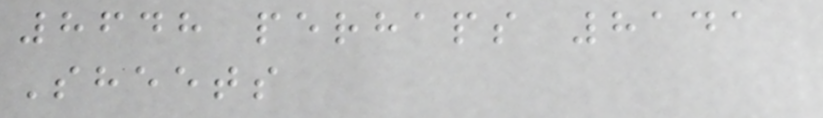8648 perhaps 8141
Sheets
